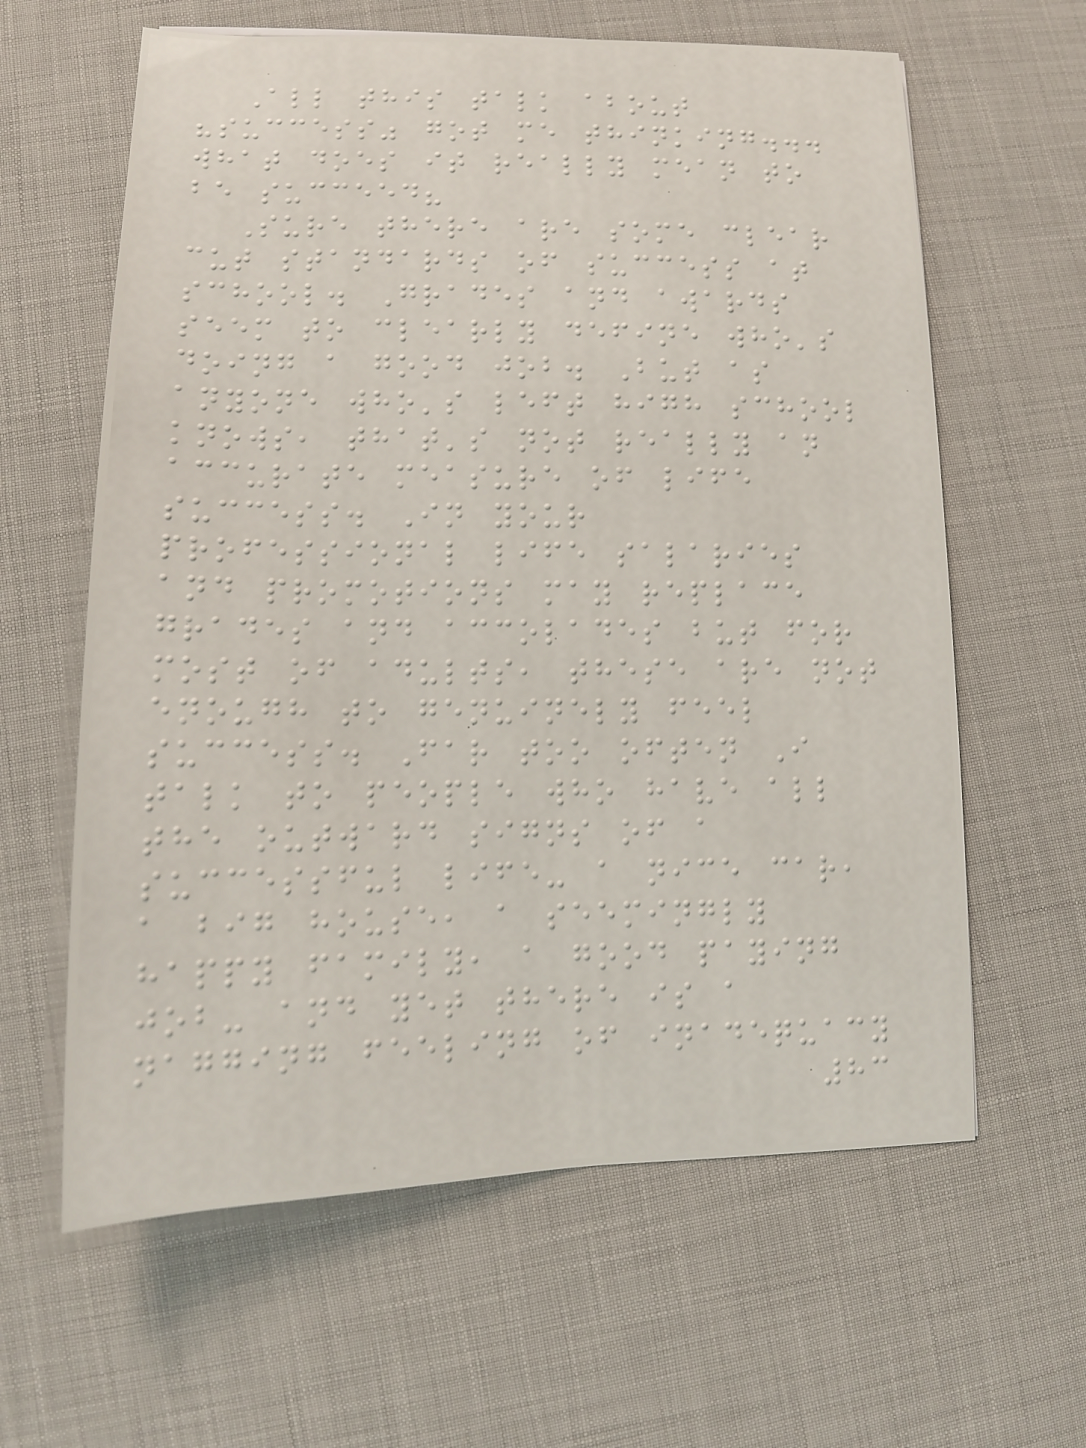All this talk about
"success" got me thinking...
what does it really mean to
be succeed?
Sure there are some clear
cut standards of success at
school. Grades and awards
seem to clearly define who's
doing a good job. But as
anyone who's left high school
knows, that's not really an
accurate measure of life
success. In your
professional life salaries
and promotions may replace
grades and accolades but for
most of adults, these are not
enough to genuinely feel
success. Far too often I
talk to people who have all
the outward signs of a
successful life- a nice car,
a big house, a seemingly
happy family, a good paying
job- and yet there is a
nagging feeling of inadequacy
83
